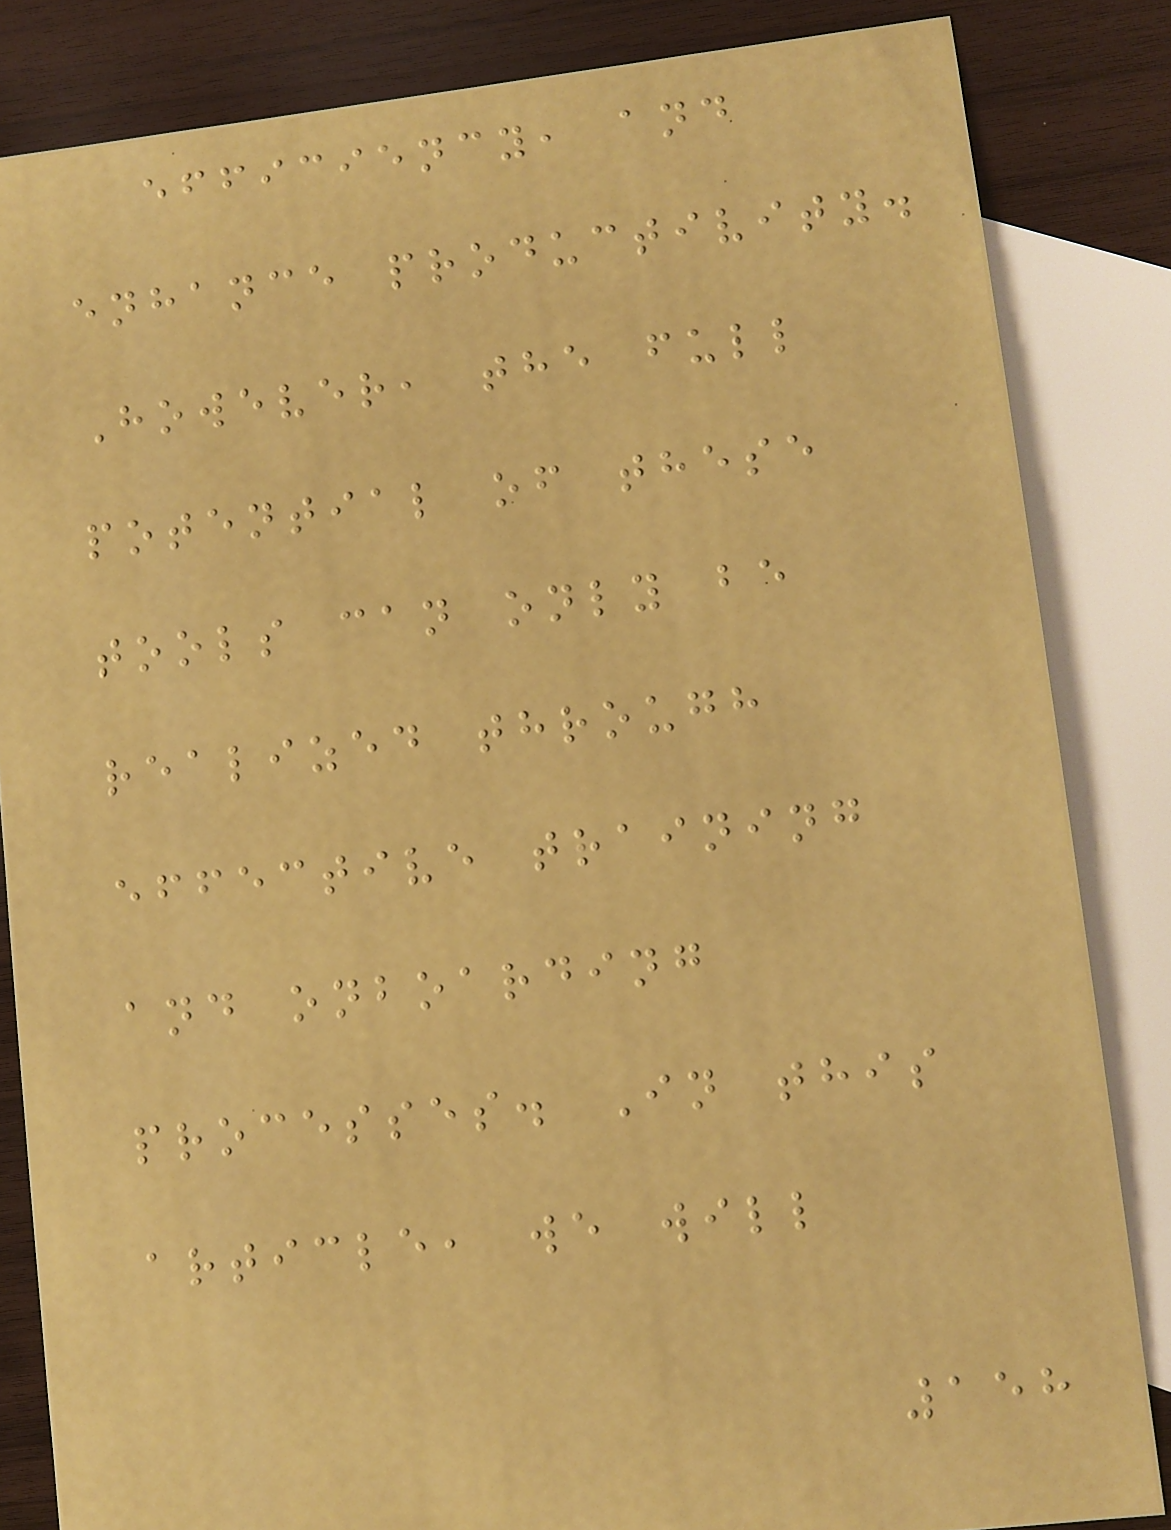efficiency, and
enhance productivity.
However, the full
potential of these
tools can only be
realized through
effective training
and onboarding
processes. In this
article, we will
158
